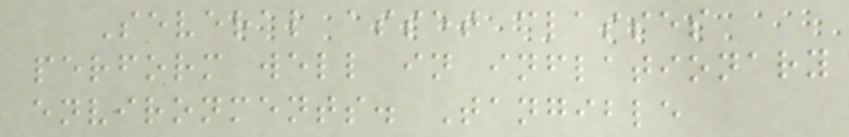Several asset classes
perform well in inflationary
environments. Tangible
